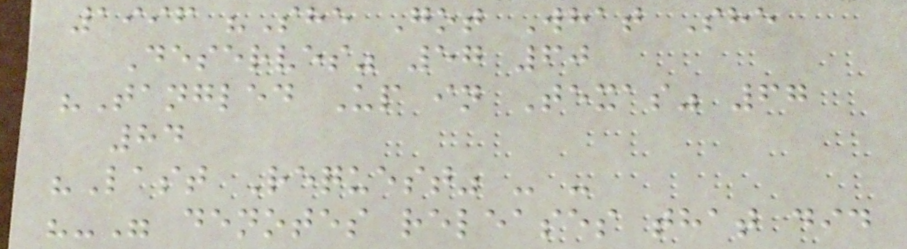1996 "She Got What She
Deserves" 57 60
"Tangled Up in Texas" 67
84
"Last Request" - -
"-" denotes releases that did
